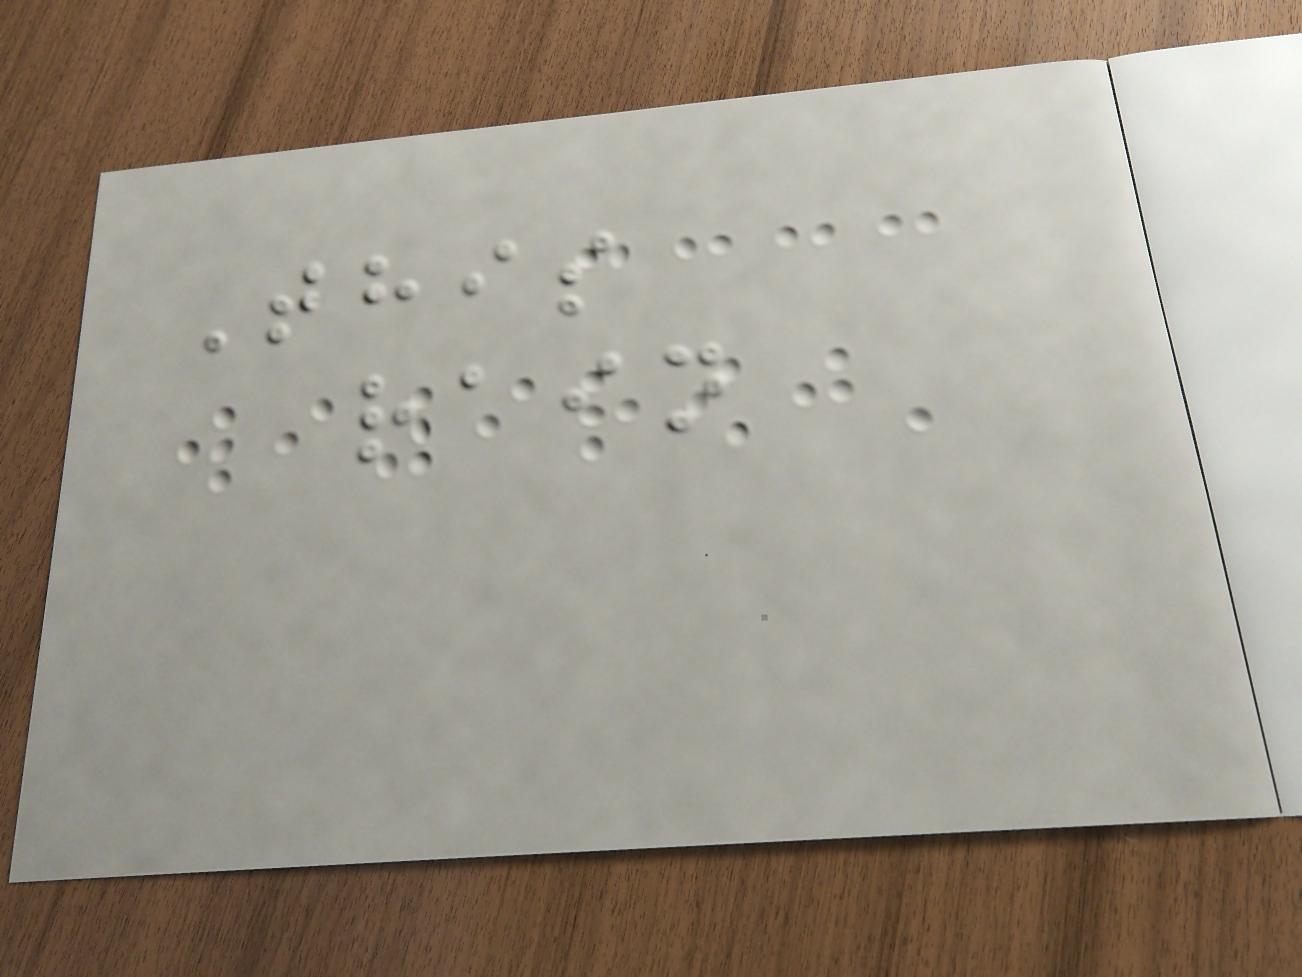This
rain
